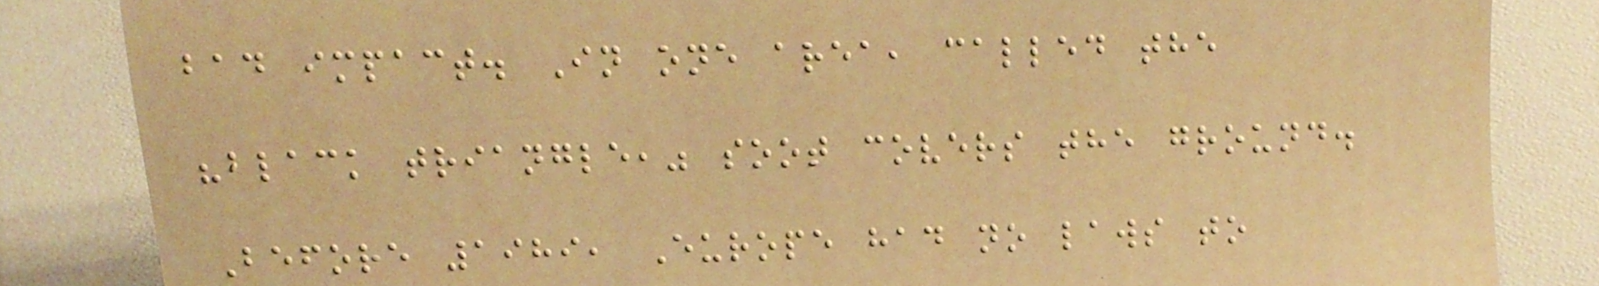bad impact. In one area, called the
"black triangle," soot covers the ground.
Before 1989, Europe had no laws to
